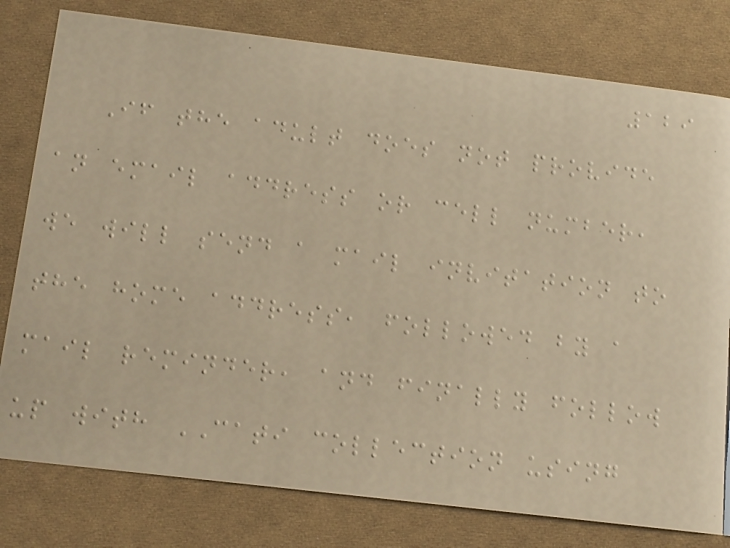129
If the adult does not provide
an email address or cell number,
we will send a mail invitation to
the home address, followed by a
mail reminder, and finally follow
up with CATI collection using
